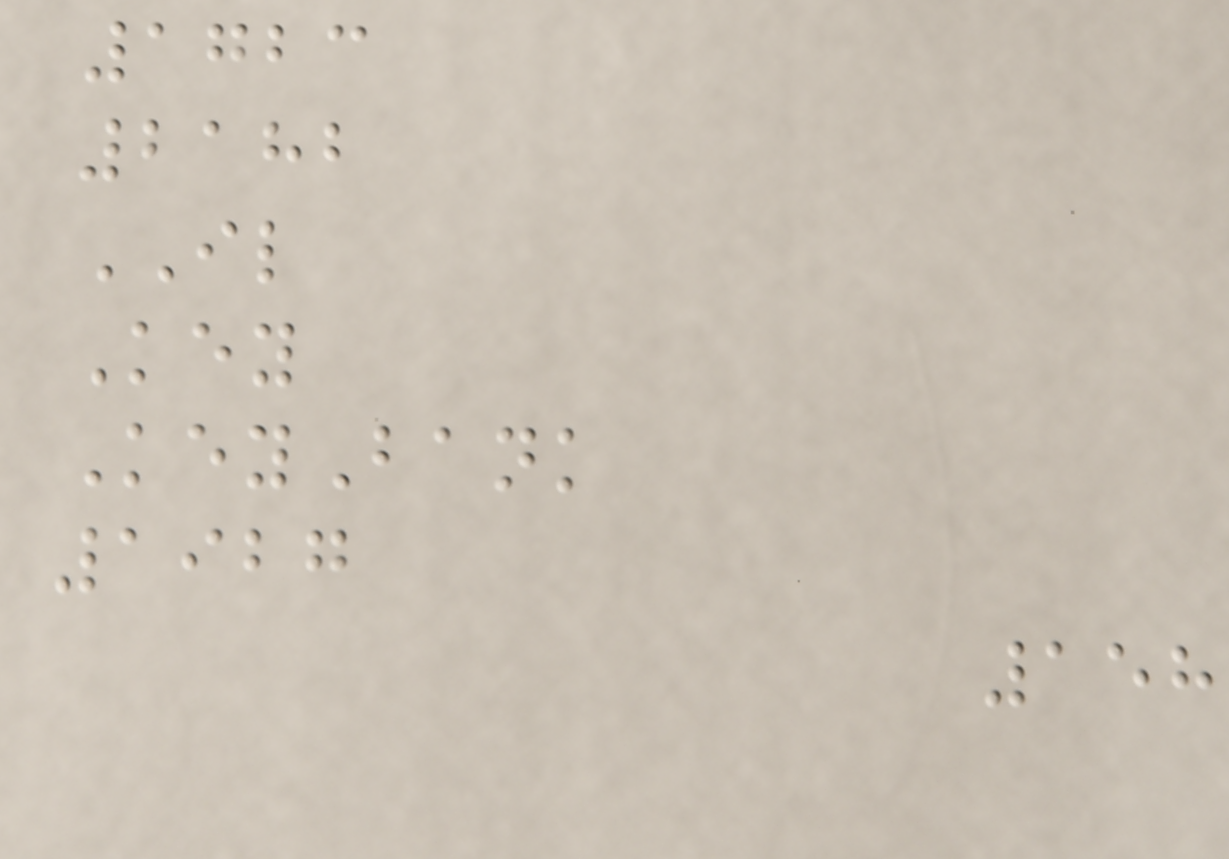1723
2182
IL
Key
KeyBank
1927
158
